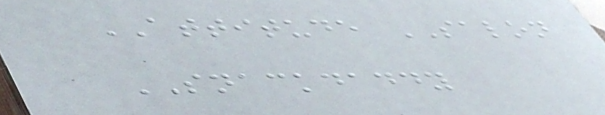ATTITUDE SALON
SNACKDADDY
